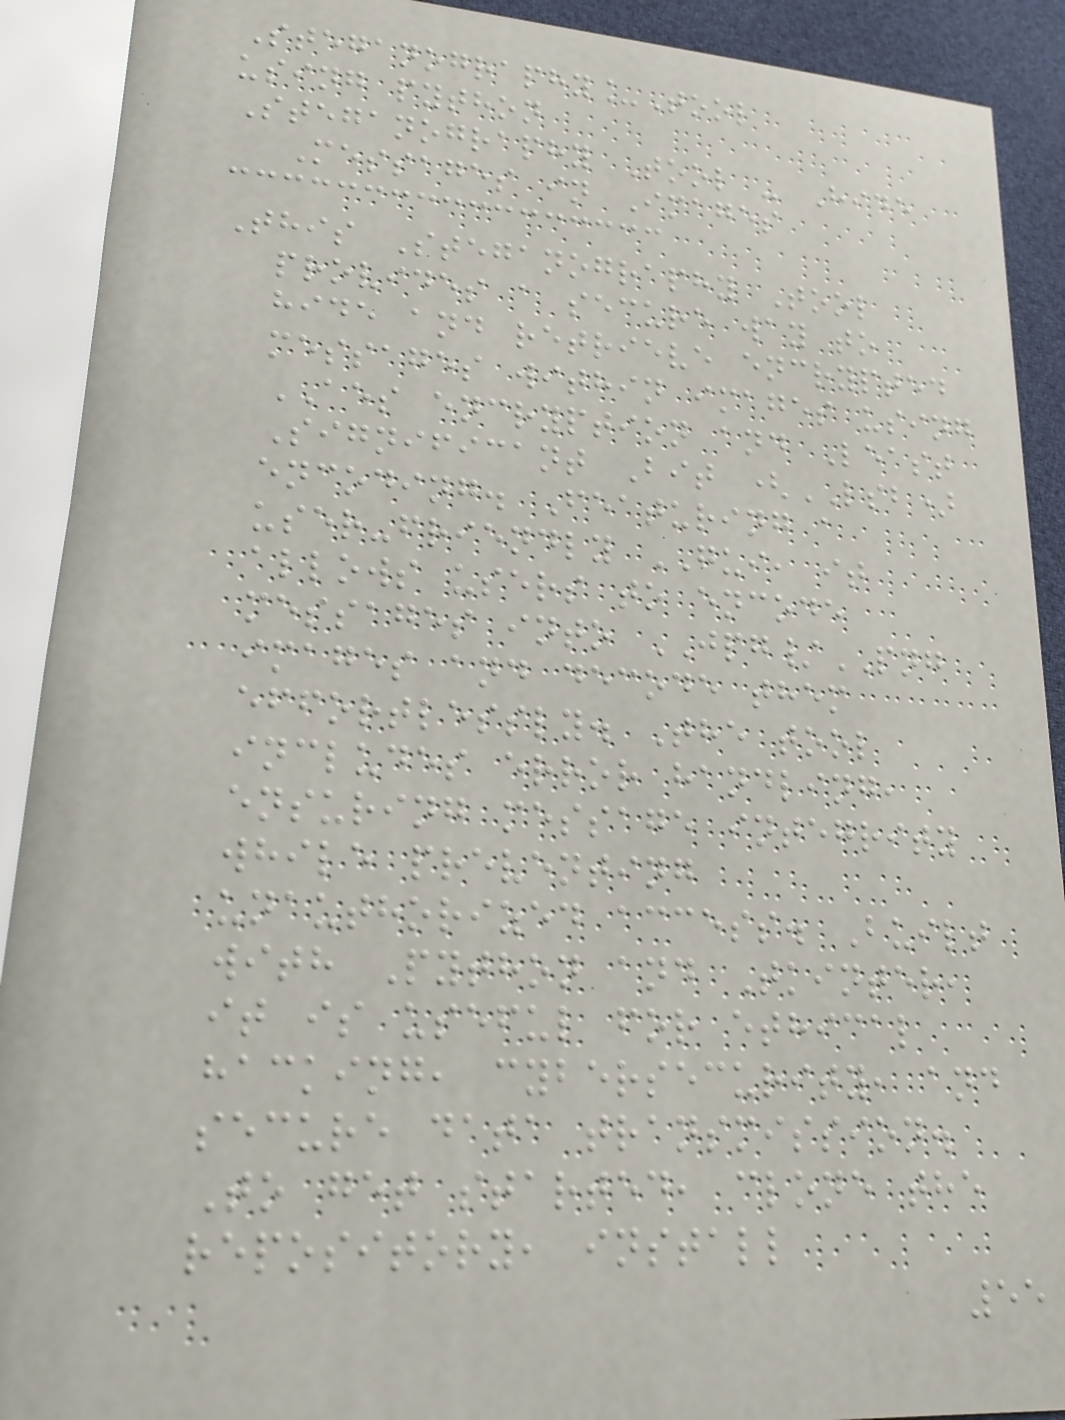Steganography_Tool
using python
Steganography Tool - Hide
Messages in Images
This Steganography Tool
provides a secure way to
hide and retrieve encrypted
messages within images using
AES encryption and Least
Significant Bit (LSB)
encoding. Featuring a
user-friendly GUI, it
allows users to encode
messages into JPG/PNG
images and decode them
effortlessly. The tool
includes error handling,
ensuring message integrity
while preventing
unauthorized access. Built
with Python and Tkinter,
it is useful for ethical
hacking, cybersecurity, and
secure data transmission.
To get started, clone the
repository, install
55
